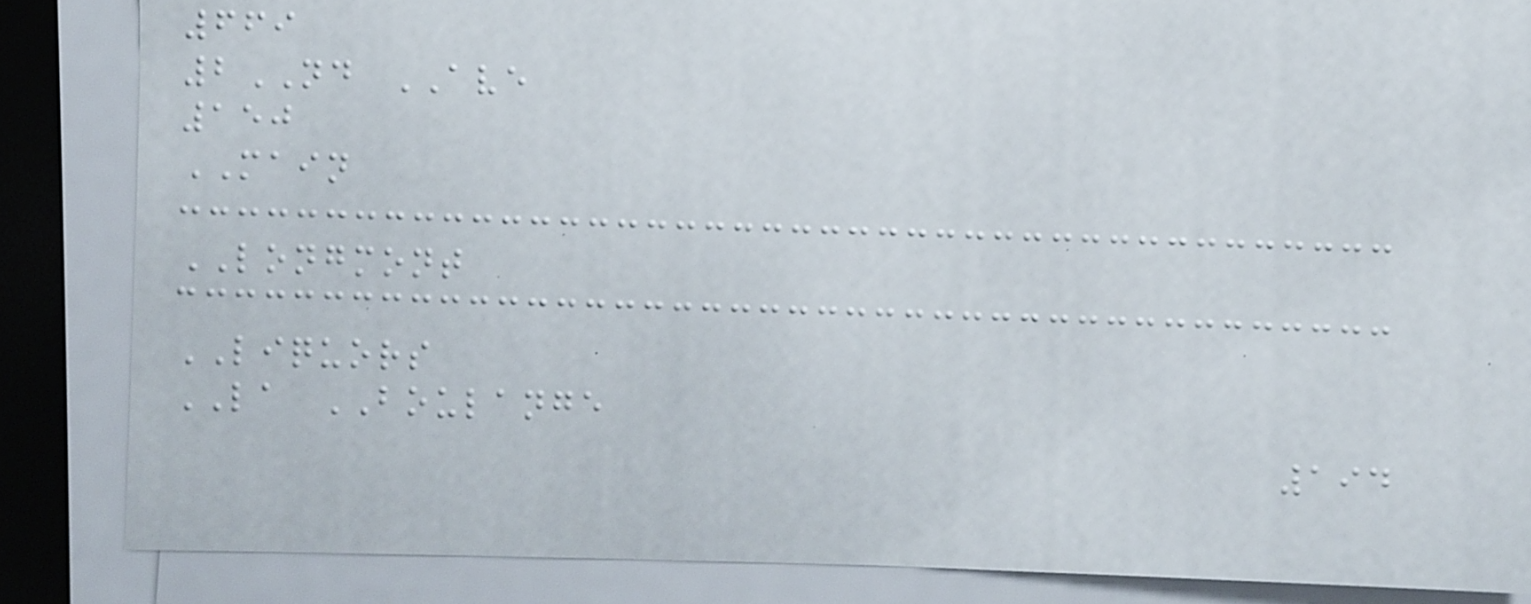669
2ND AVE
150
MAIN
LONGMONT
LIQUORS
LA BOULANGE
194
